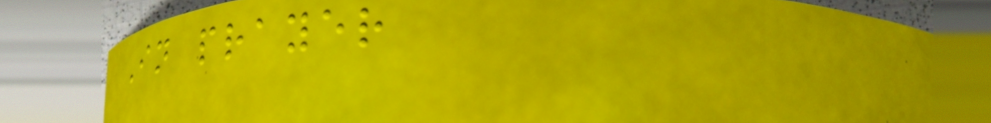In prayer
